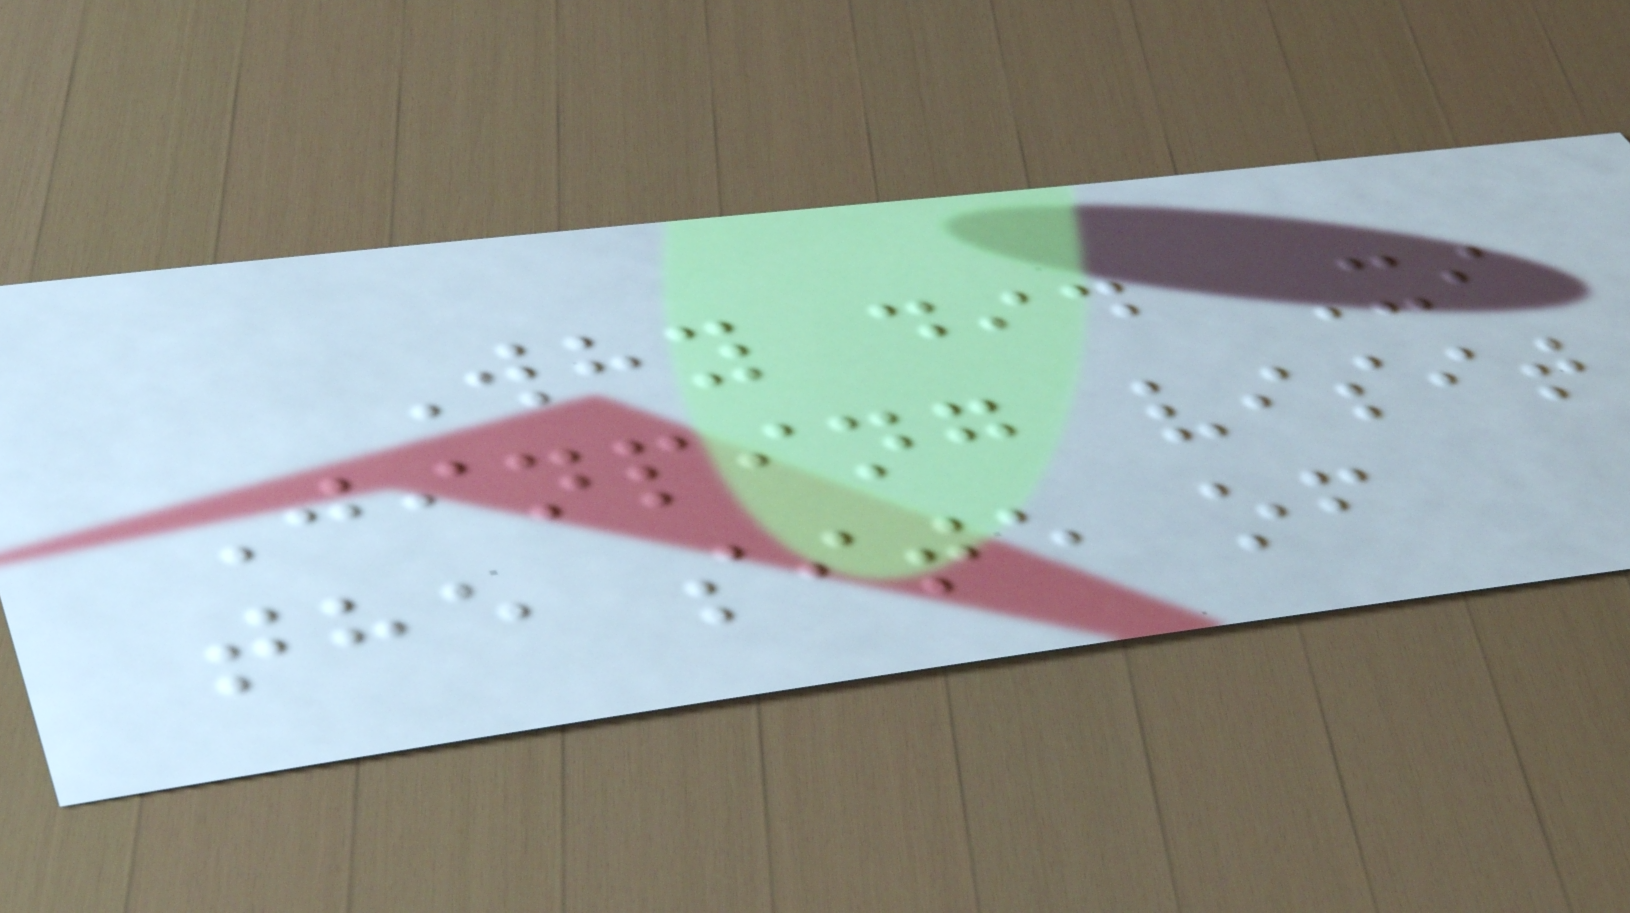Why did Xi
Jinping visit
the site of
